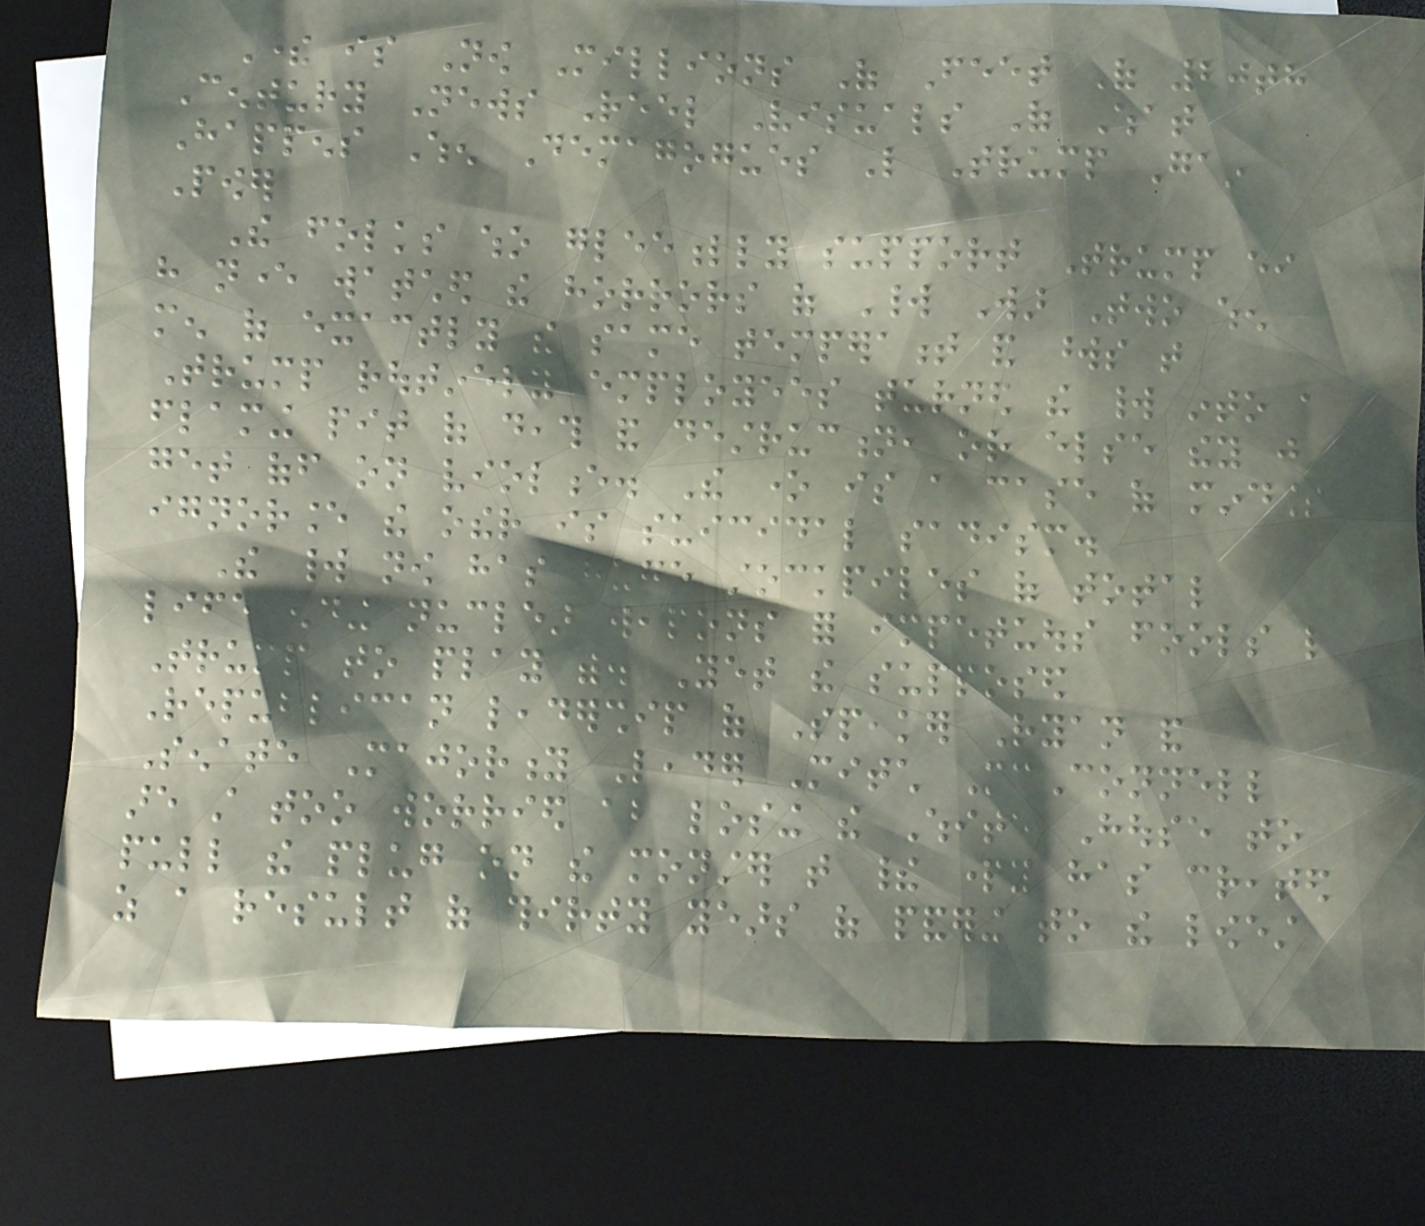There is Now Millions Of Feet Of 20th
Century News Reel Visuals Of What
Happens When Demagogues Like Trump Gain
Power
The folks who gleefully support Trump either
have never watched the horrors of World War Two when
men of exactly the same temperament and words that
Trump routinely employees turned the world into a
flaming pit of death and destruction, or else they just
get off on violence. The one is a case of mindless
ignorance the other is suicidal sadism.
The world now has huge stockpiles of total
life ending nuclear weapons for impetuous fools like
Trump to play with. Yet the supposed
Republican leadership of Speaker Ryan and
Senate Majority Leader Mitch McConnell
are still too worried about losing the White House to
pull the plug on the monster that their party has created
as a result of thirty years of pandering to the lowest
